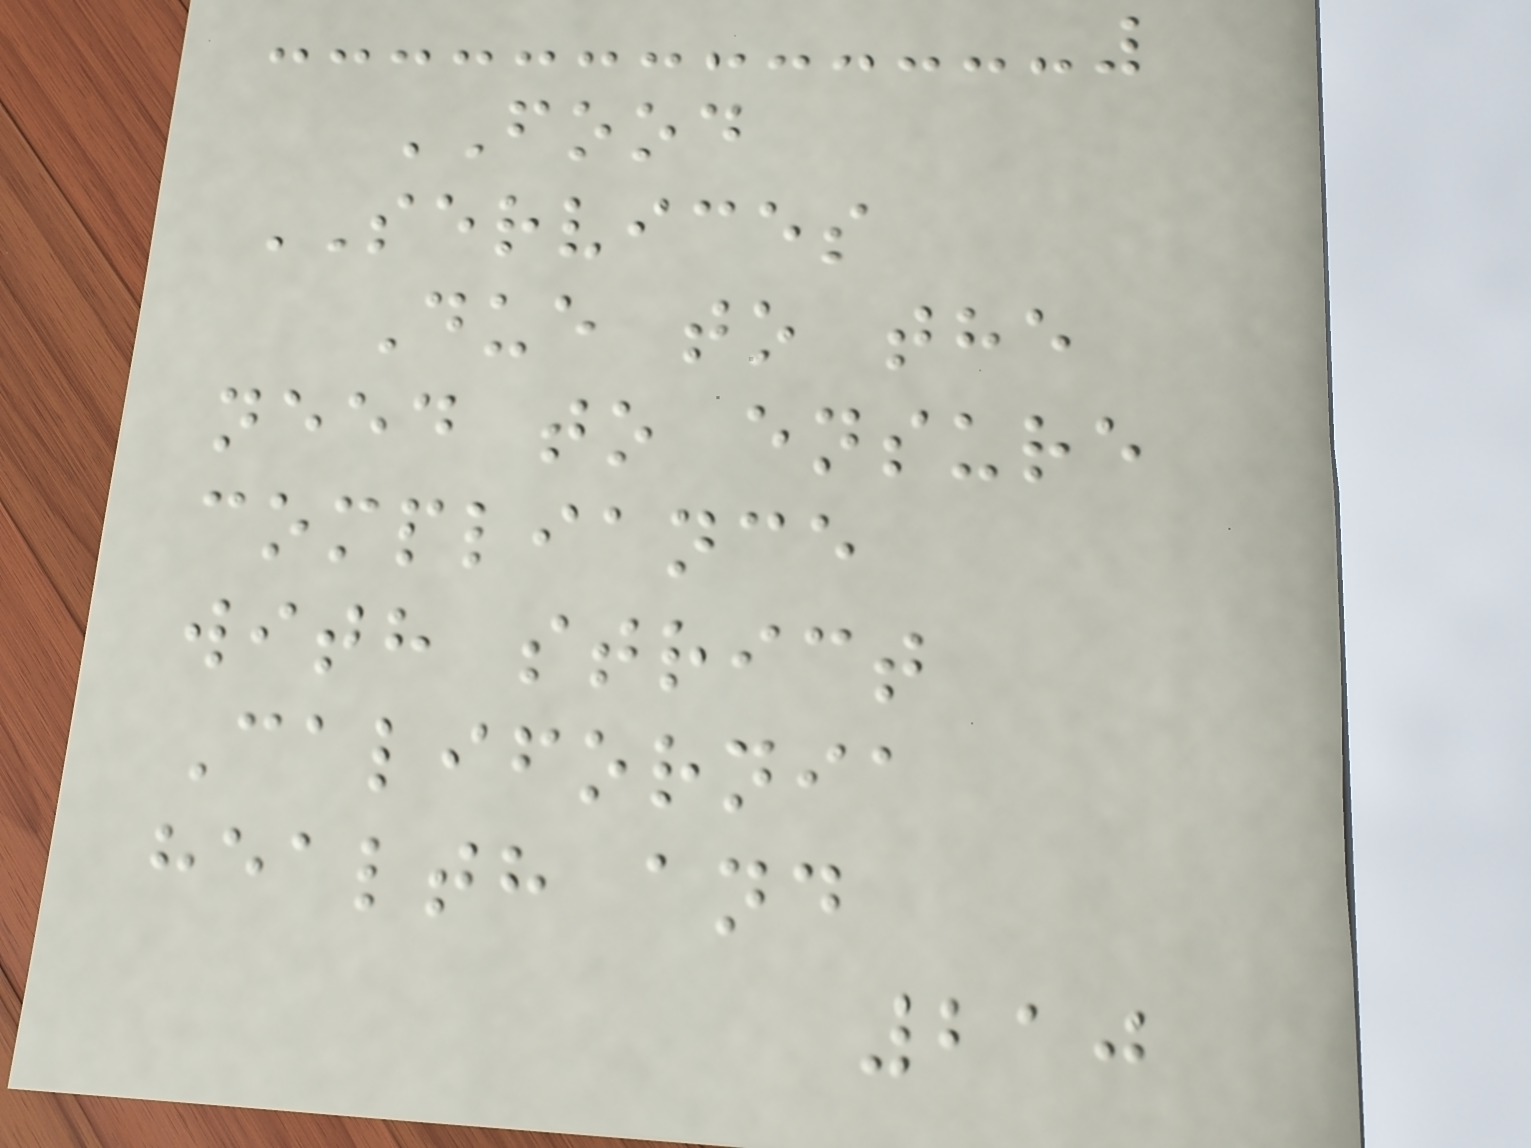FOOD
SERVICES
Due to the
need to ensure
compliance
with strict
California
health and
210
